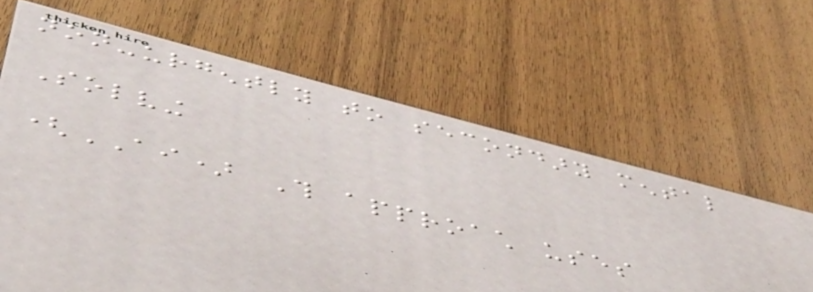non-urgently to secondary mental
Solving
(AI) This approach uses
